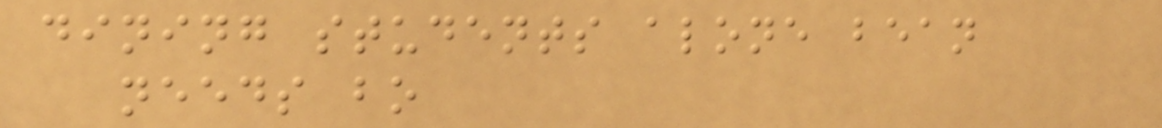dining students alone bean
needs bo
